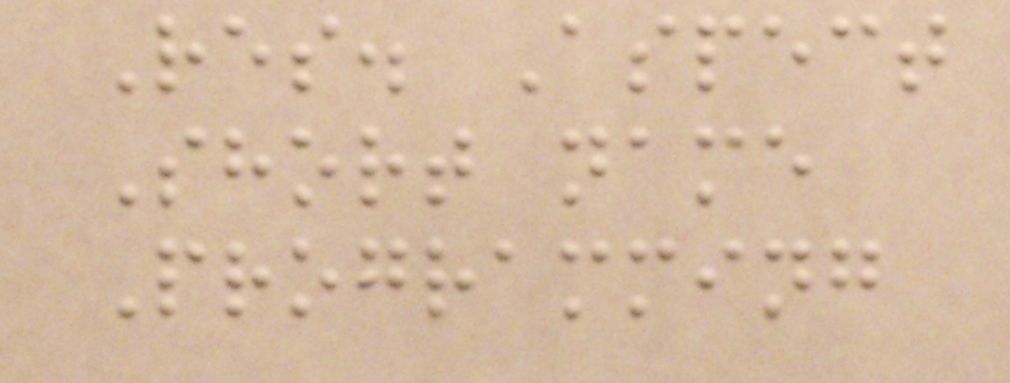Res. Aspect
Short name
Programming
